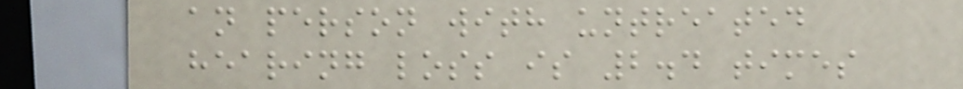an person with untreated
hearing loss is 2.4 times
